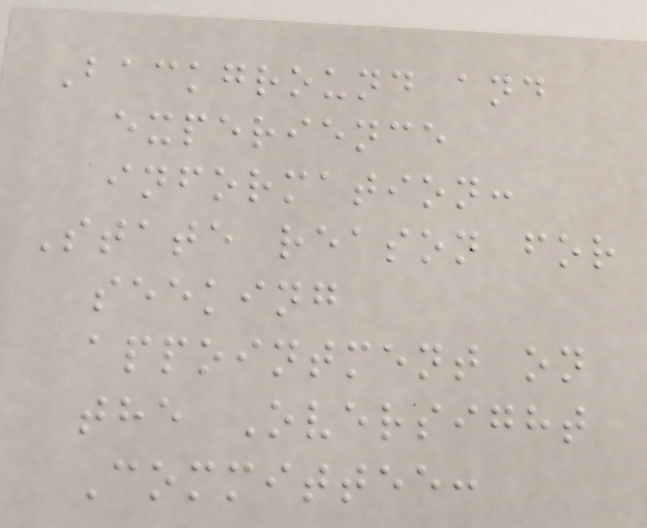Background and
experience
information:
State reason for
seeking
appointment on
the Oversight
Committee:
